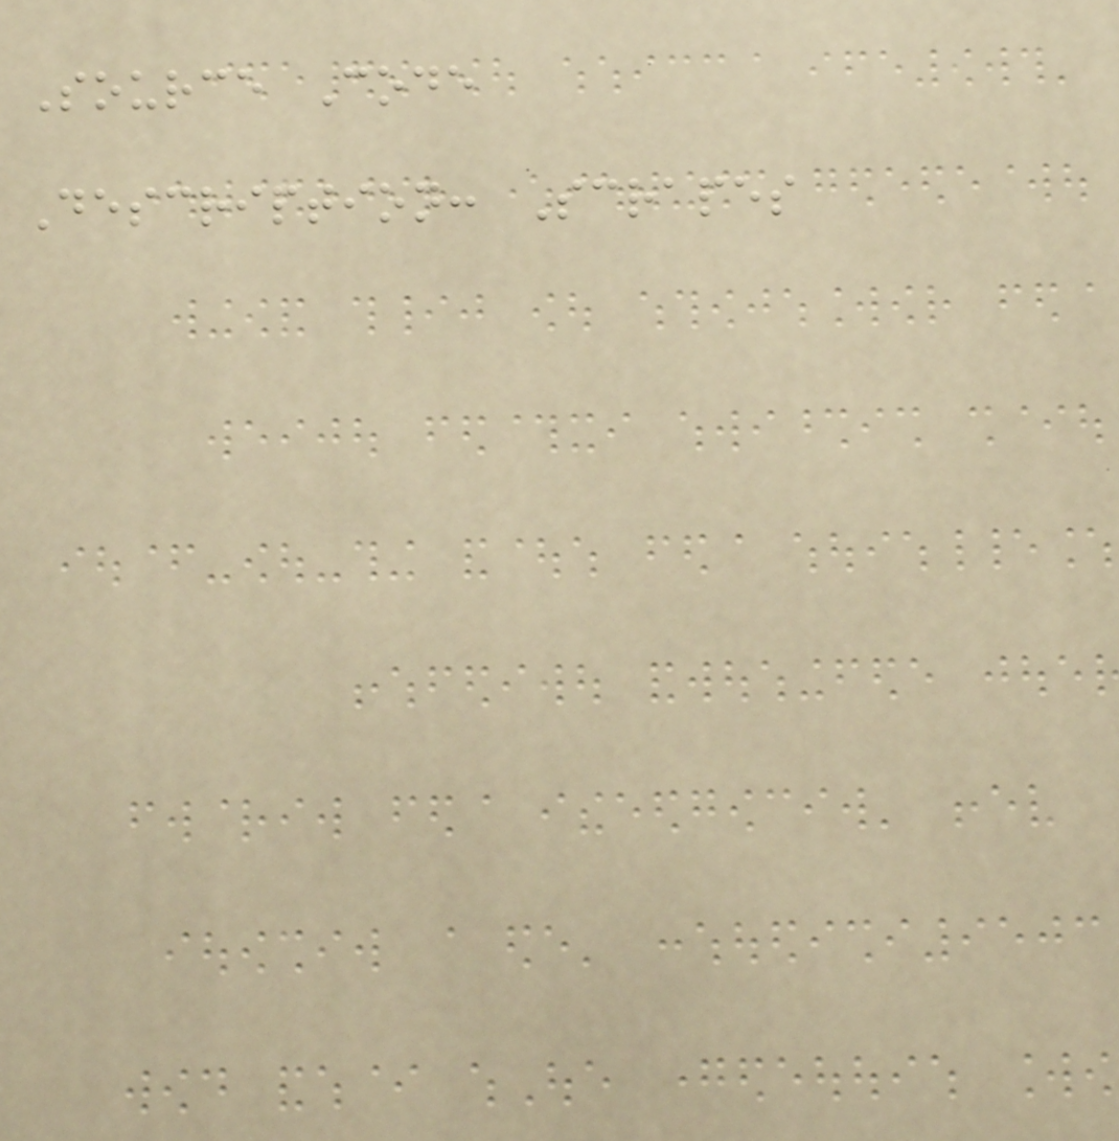Source Code
Description: Scrapes
